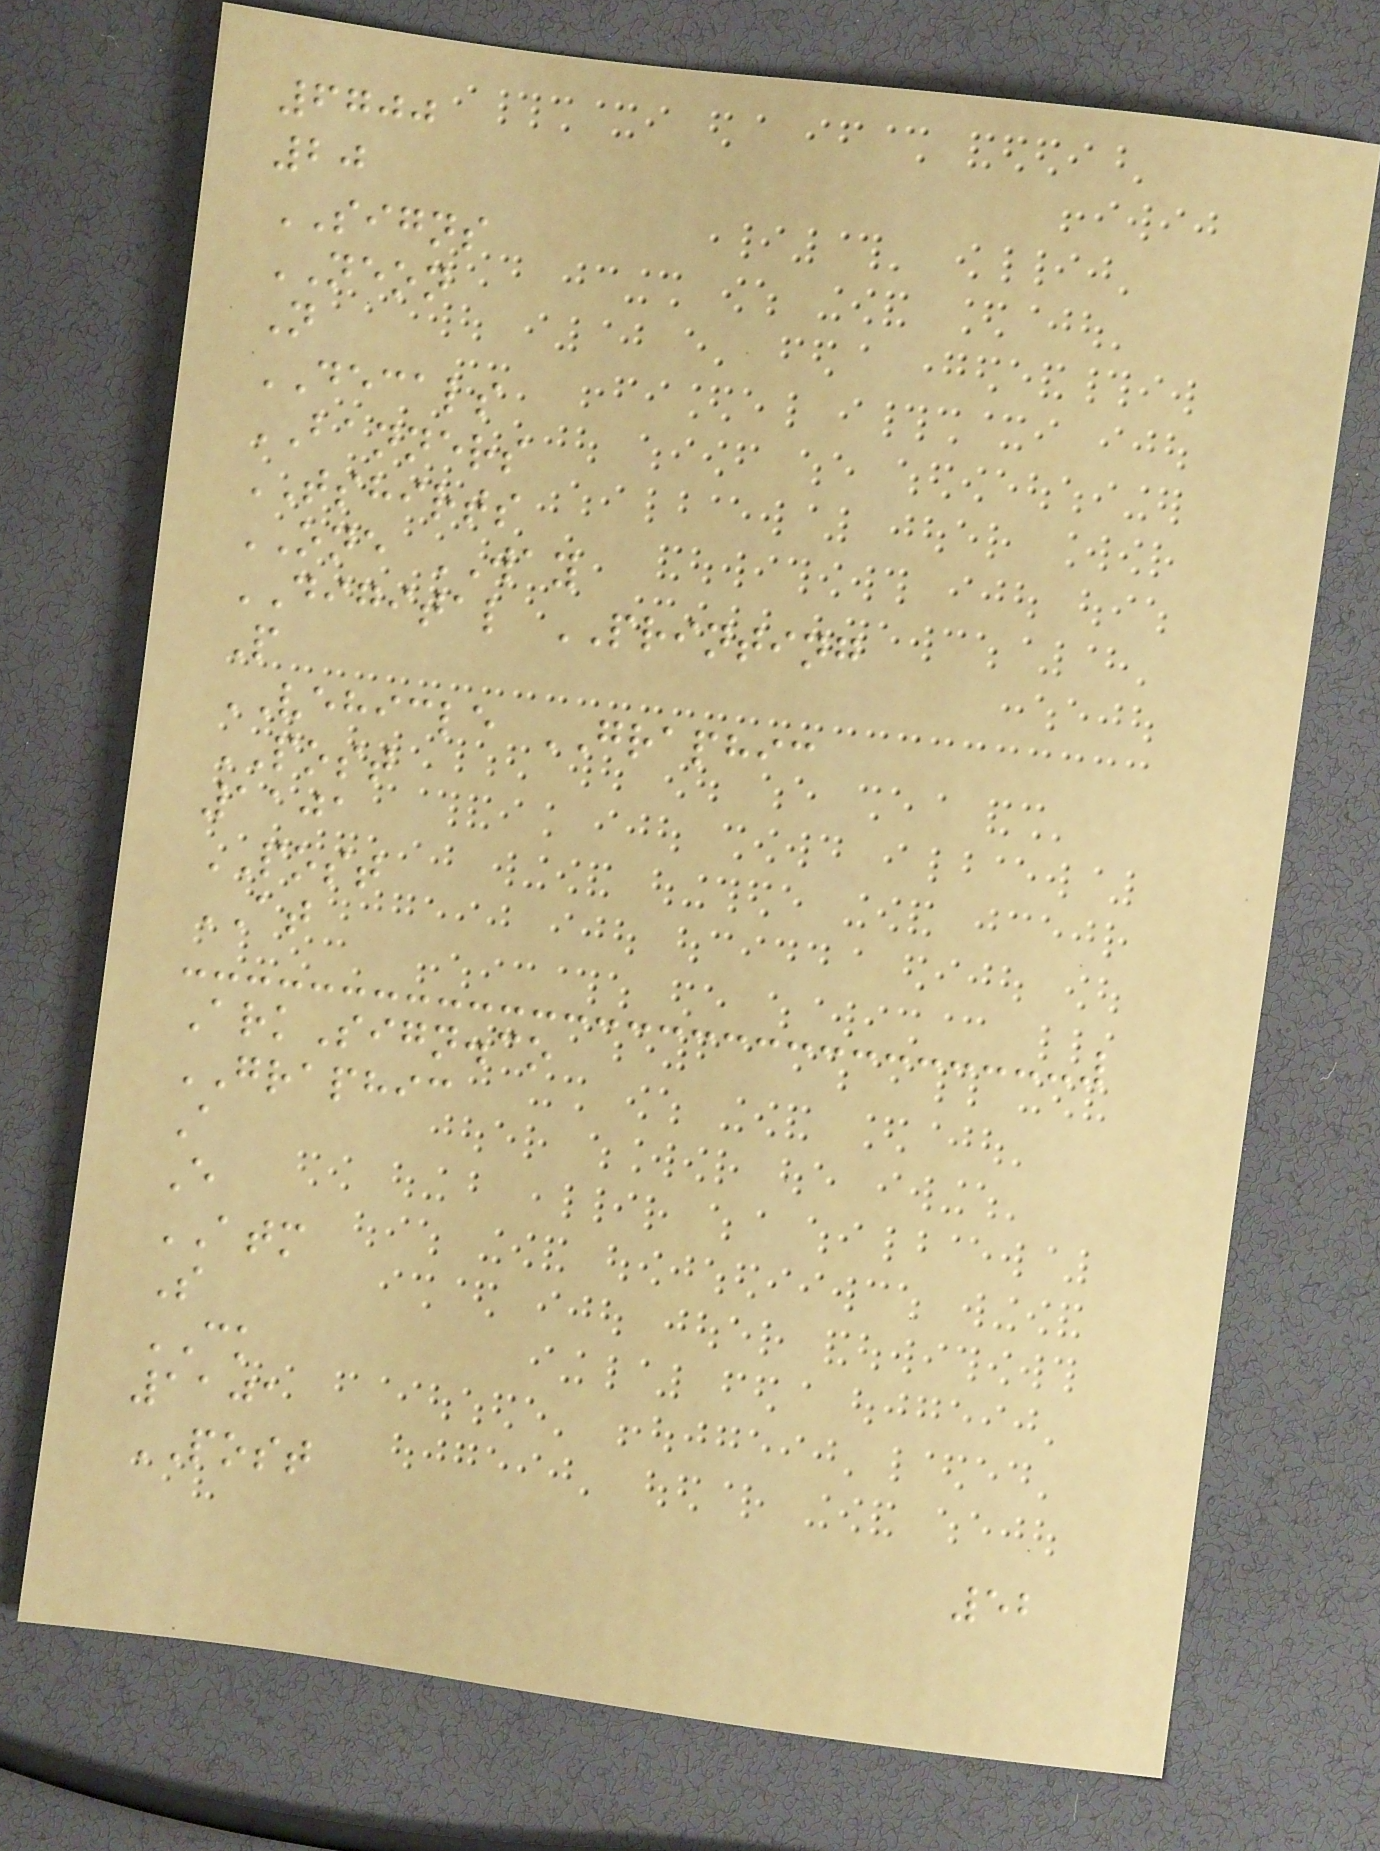6700
20
SIGNS
NEON
N
DECALS
BANNERS
TSHIRTS
ONE WAY
DIGITAL PRINTING
P
VEHICLE GRAPHIC
POST
1101
POST
AT
ArkSign.co
GRAPHIC
A
E
ATM
S
CK
1101
POST
52
